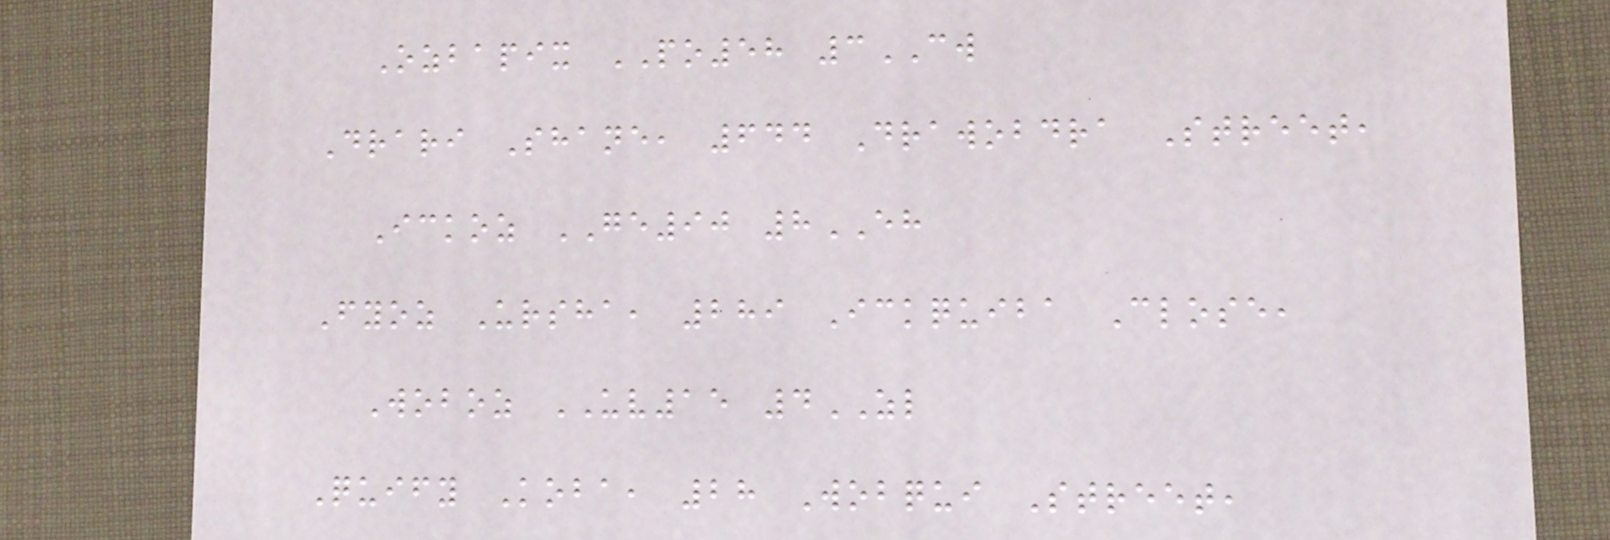Ozbapix PO58 3CW
Drari Shane, 644 Drawobdra Street,
Ickoz GE90 8EH
Fyoz Ursha, 289 Ickquiba Close,
Woboz UV15 4ZL
Quify Koba, 28 Wobqui Street,
